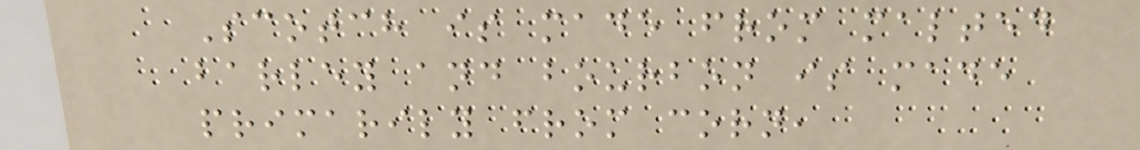Scotch is made from malted
barley and bourbon is made
primarily from corn,
